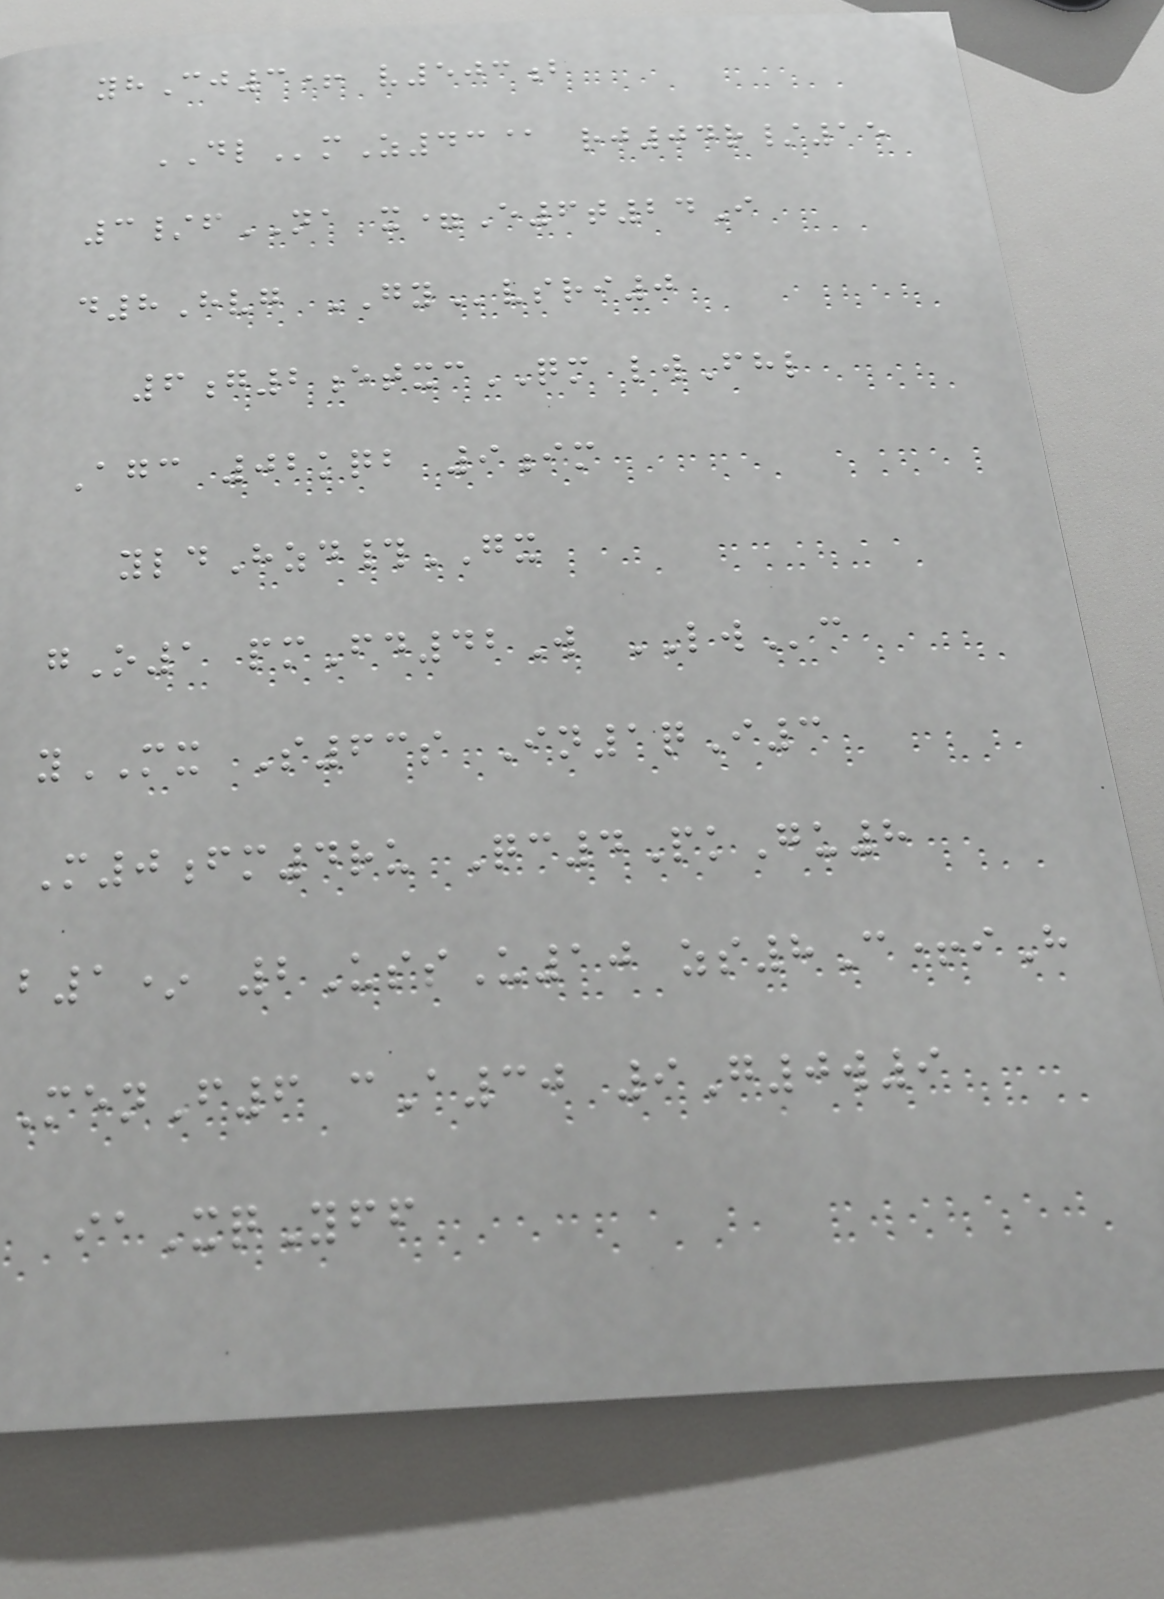yhCj3+ v503b
DLmZ43@ rj04r/15
3/fNA x=E6t24I
d8Hvg GYvsri0
6g2etxcQM lwFhl
Agc 02kqb 9im
yldHzd#GX
gO1 pmFd42W LWc
yMX S63s In1qI3
M0fm4ru Qc4PkGu8
b1* 2UssU10 zs8C+iH
MenF6 cA30 9G0w9
iaXqYff
